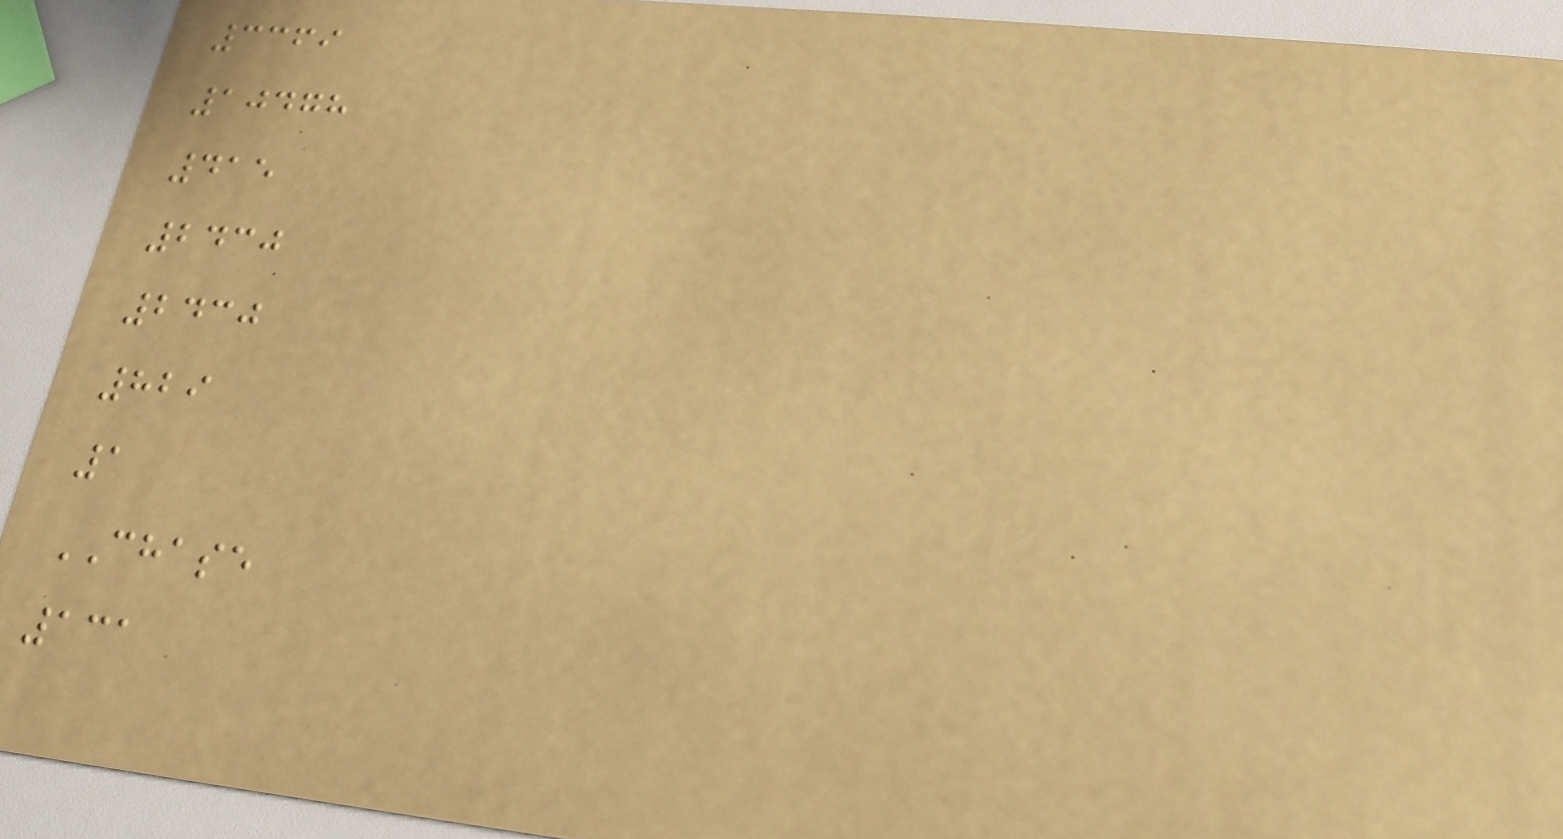3369
10478
415
2430
2430
829
1
CHASE
131
